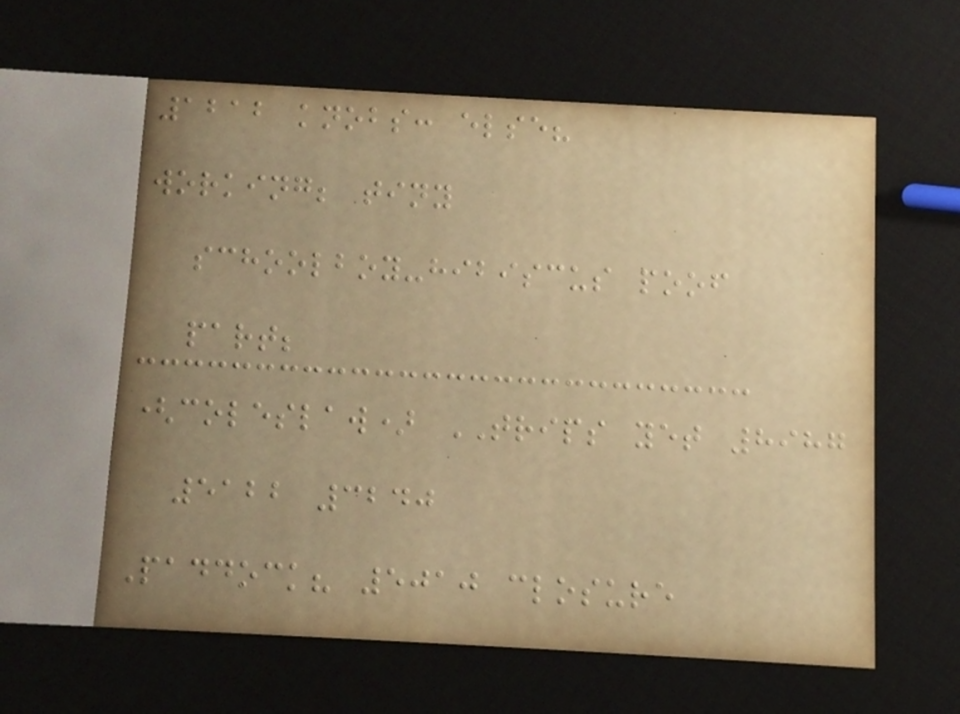1212 knobs: else?
working; tiny
schoolboy-hibiscus poof
part;
(coleslaw) TRIPS yet 8987
5122 3240
Paddock? 5010 closure
